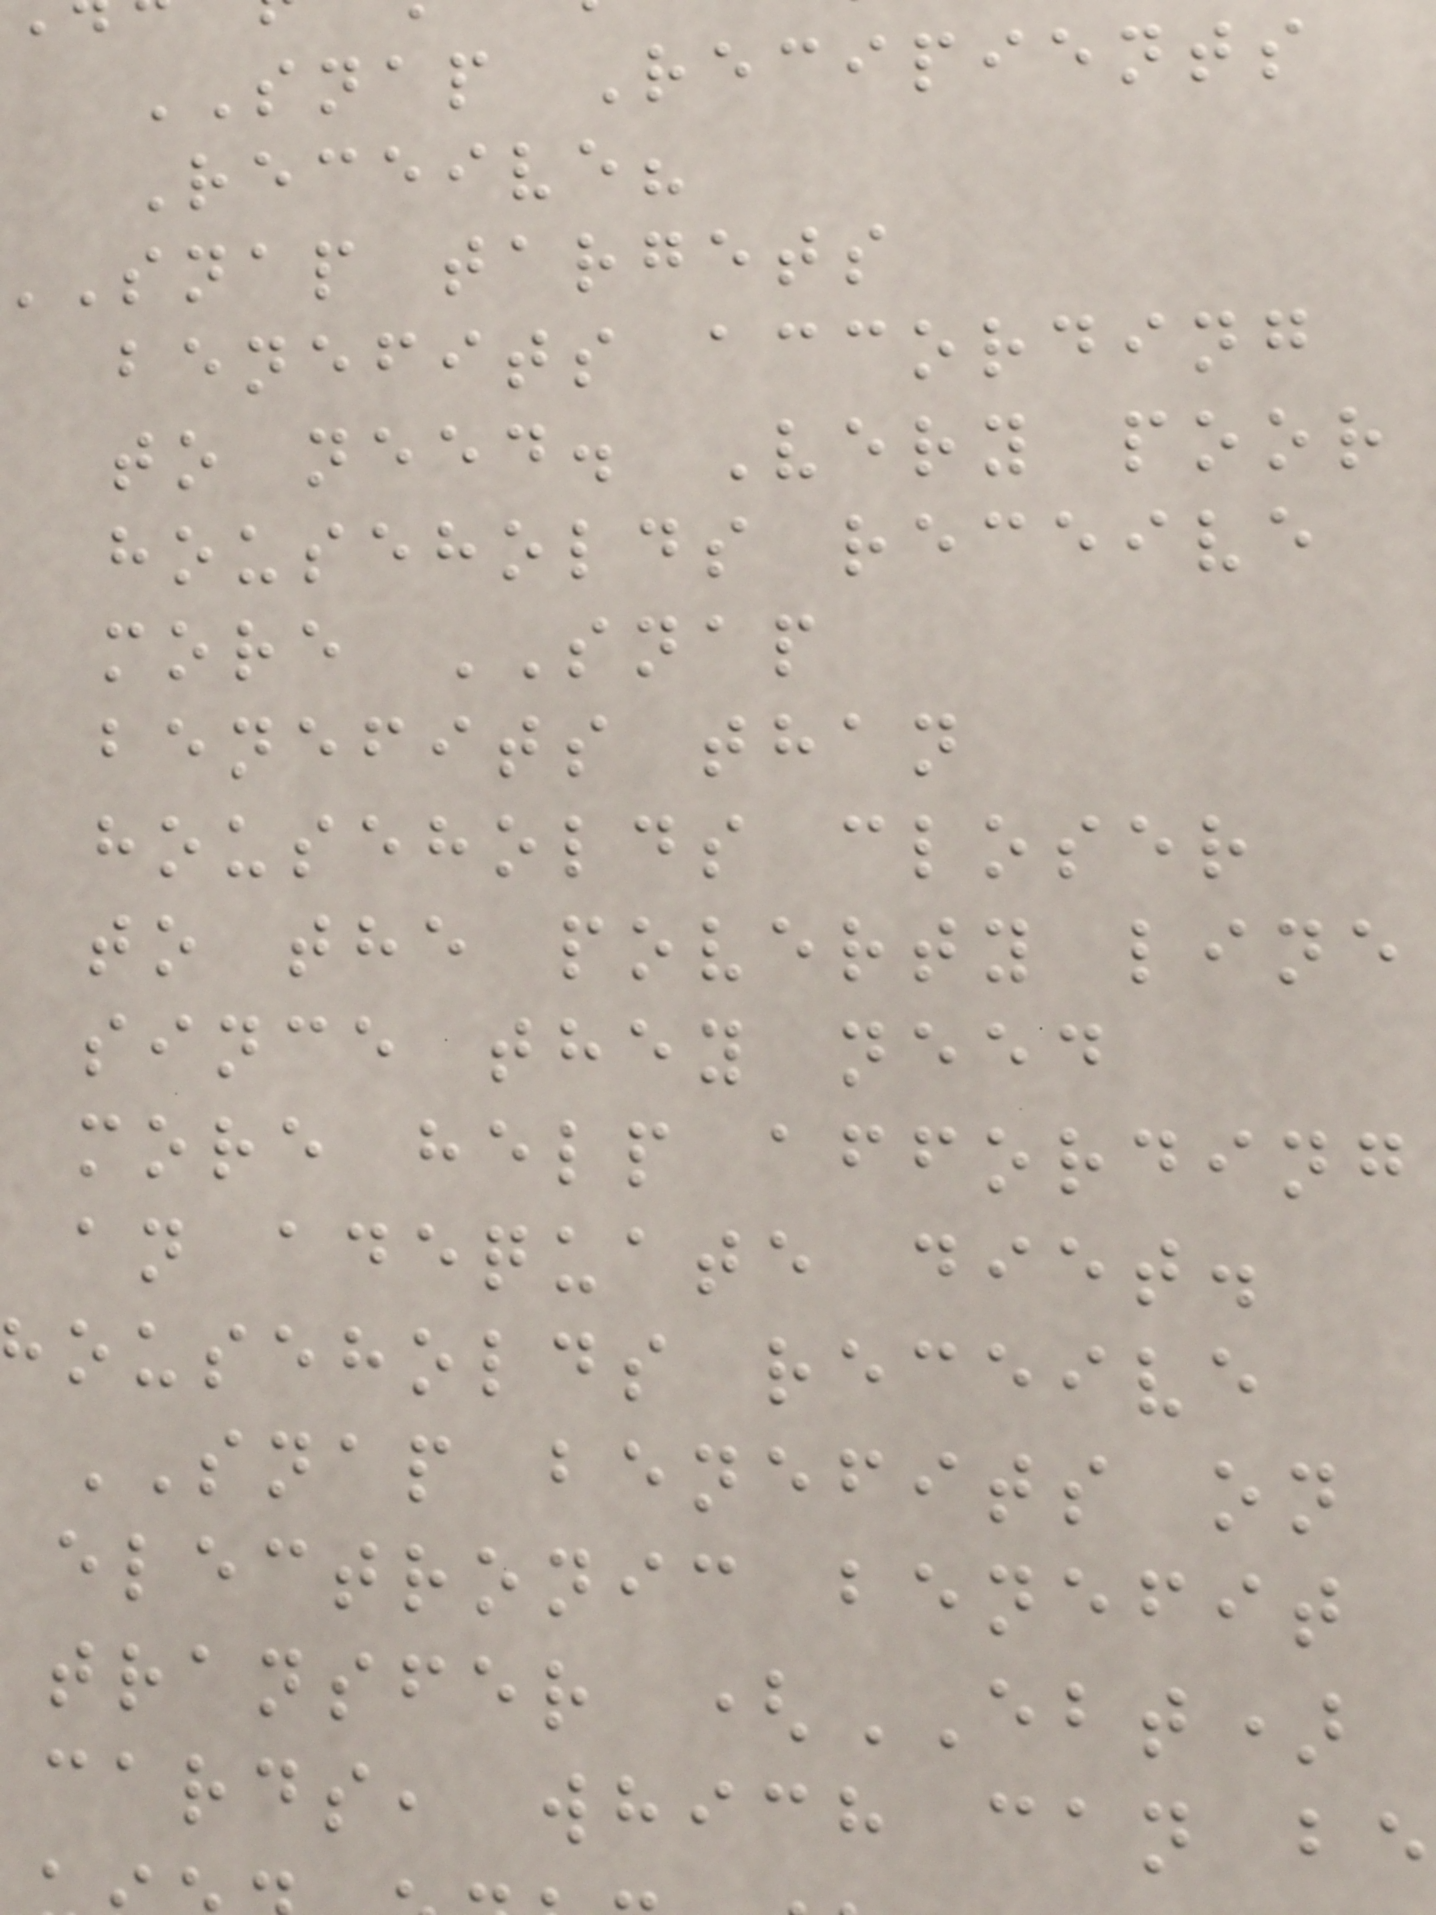SNAP Recipients
Receive?
snap targets
benefits according
to need. Very poor
households receive
more SNAP
benefits than
households closer
to the poverty line
since they need
more help affording
an adequate diet.
ouseholds receive
SNAP benefits on
electronic benefit
transfer (EBT)
cards, which can be
